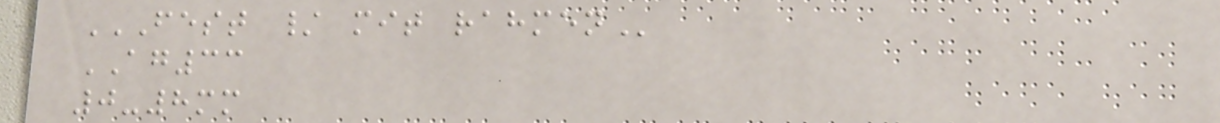FEST / MIT RAHMEN
AG33
0-8mm
